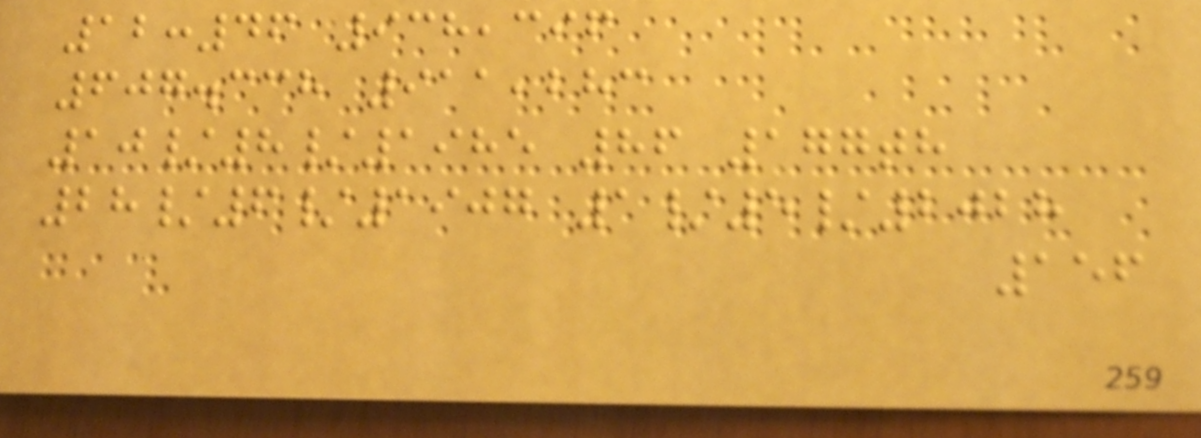12:46 938,396
607.338 911,283
10/8/1985 86 177th
28/6/1907 1/5/2028
156
